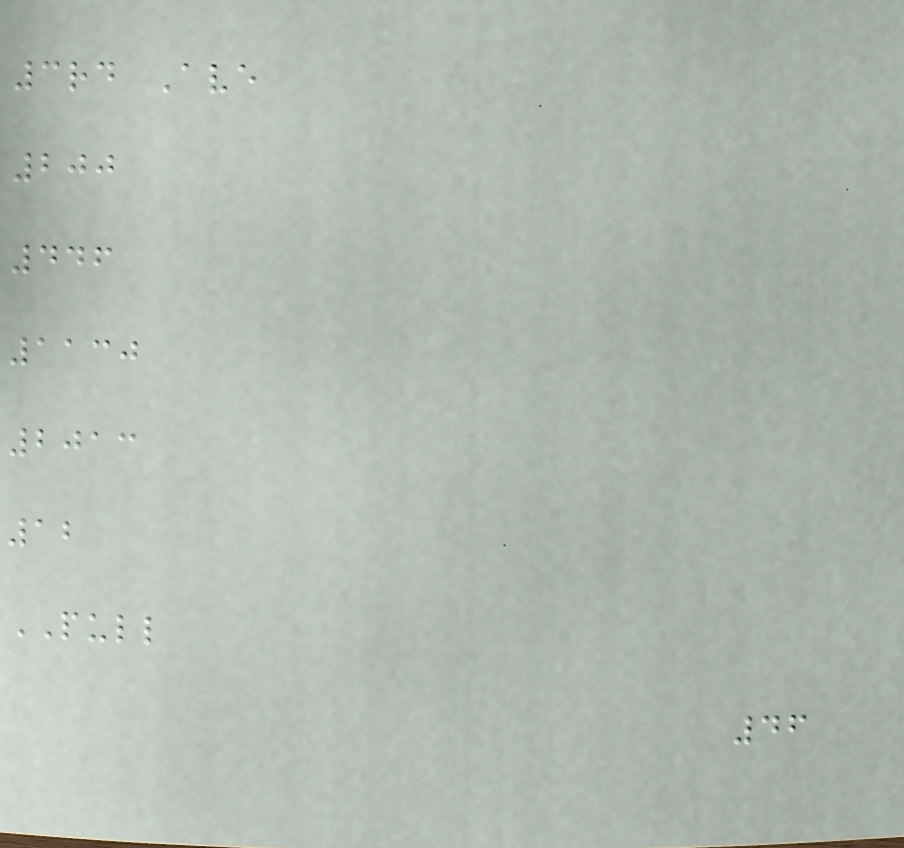3rd Ave
200
446
1130
2013
12
PULL
46
